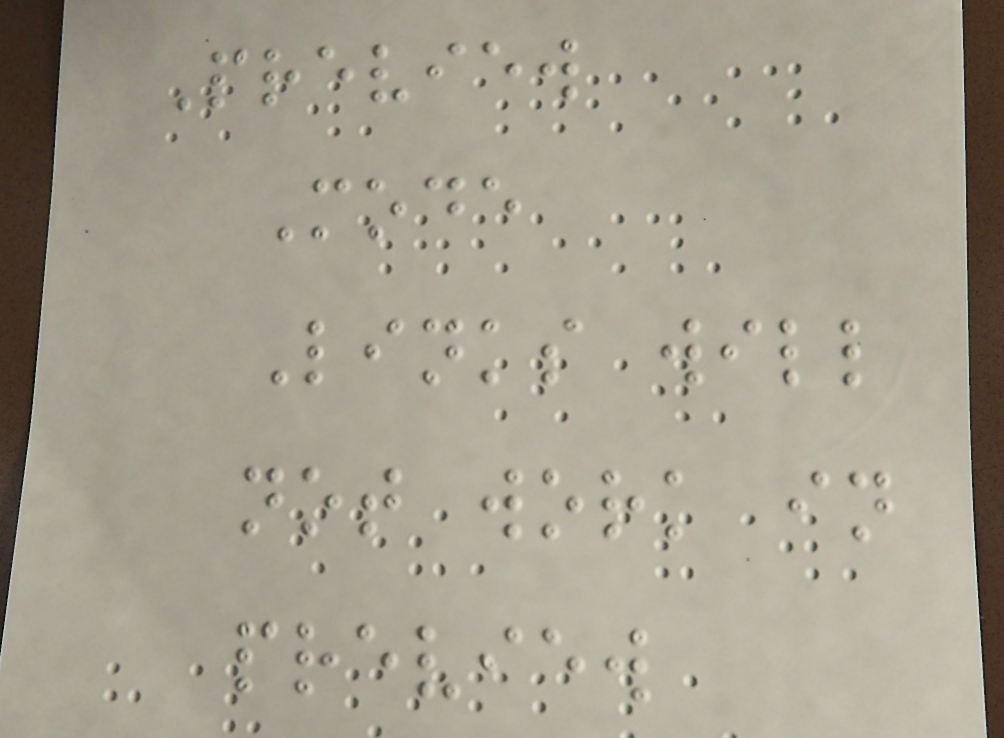Preview
Mode
Links will
not work in
preview
